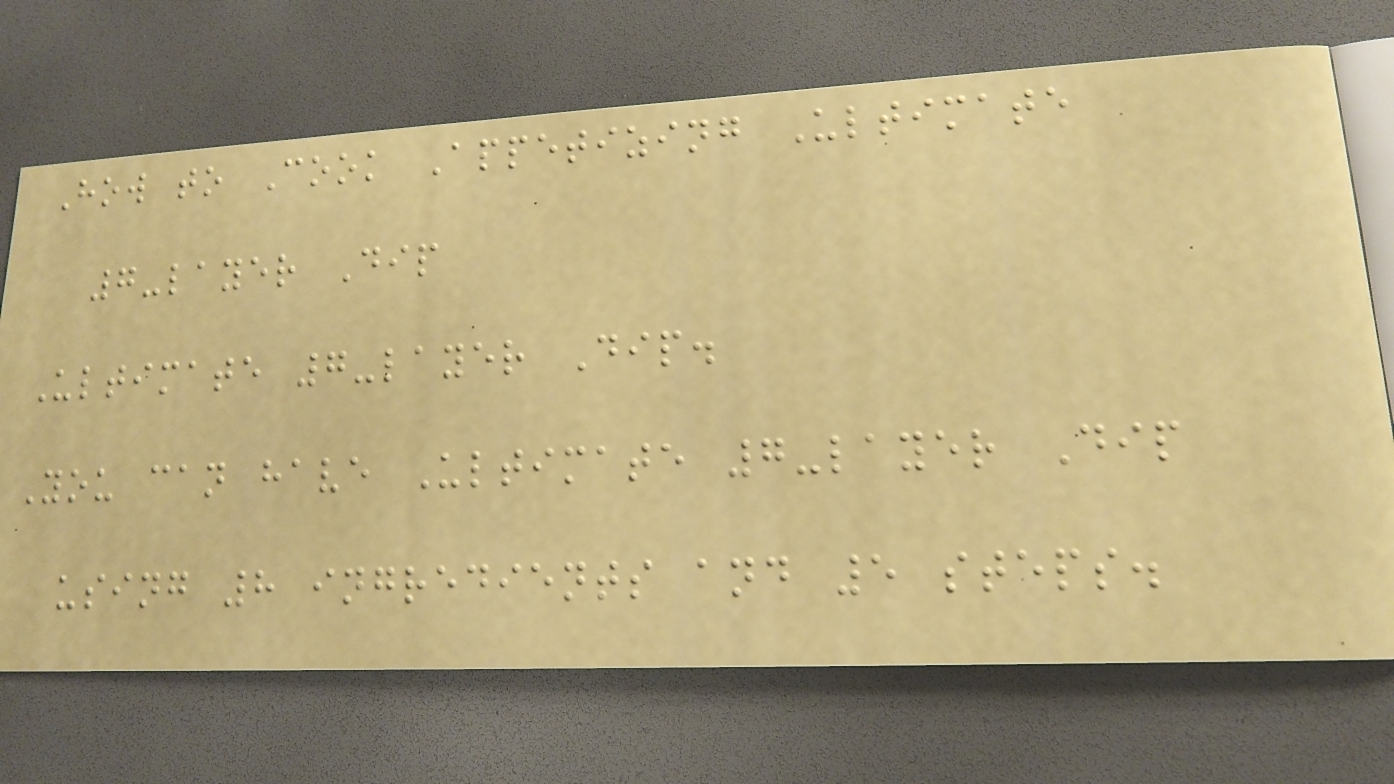How to Cook Appetizing Ultimate
7-layer Dip
Ultimate 7-layer Dip.
You can have Ultimate 7-layer Dip
using 8 ingredients and 5 steps.
